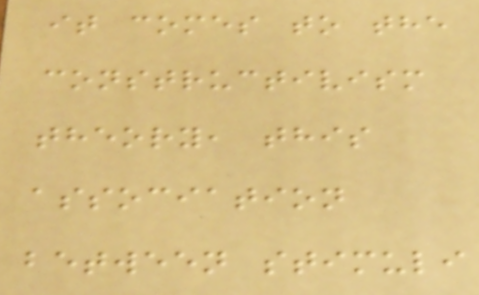it comes to the
constructivism
theory, this
association
between stimuli
